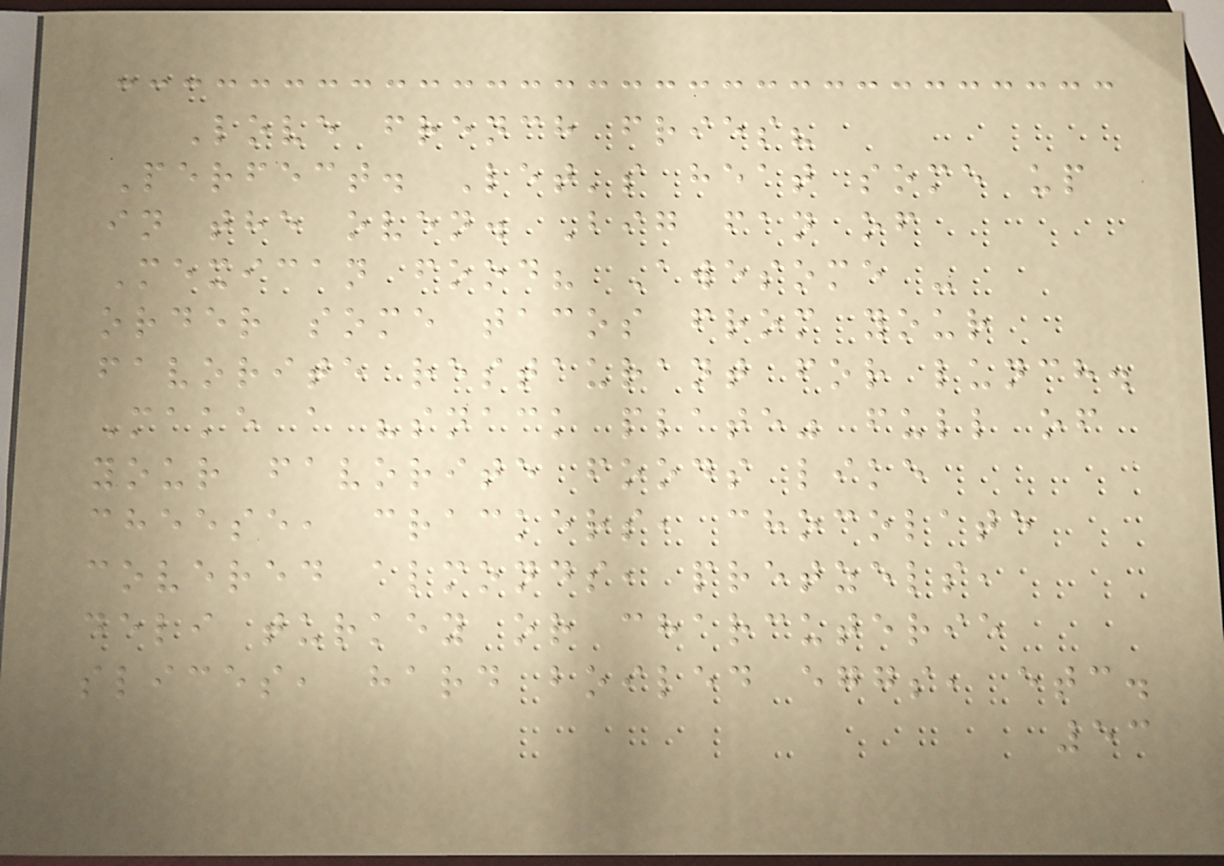Love french fries?
Perfect. Let's heat some up
in the oven. Big fan of
Mexican food? Awesome -
order some tacos from your
favorite restaurant for lunch.
Make a "snack plate" full of
your favorite foods like
cheese, crackers, chocolate
covered almonds, pretzels,
deli turkey or charcuterie
slices, hard boiled eggs, etc.
53
